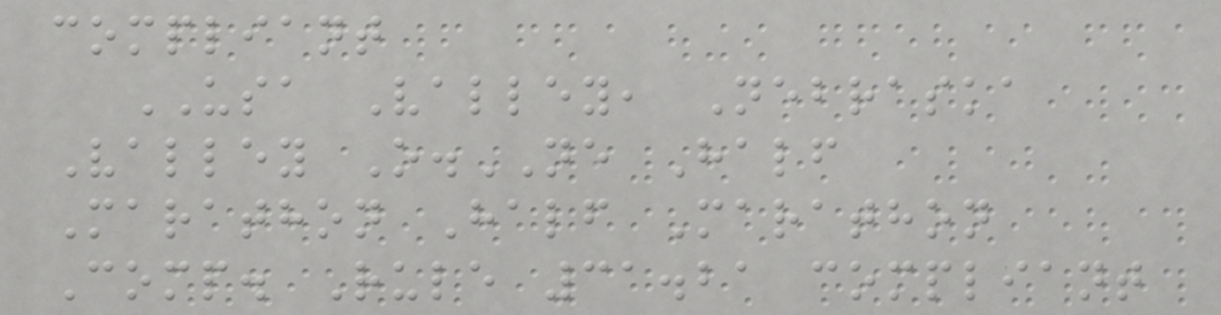compliant
USA Valley, Nebraska
Valley O.NE Half
Marathon Half Marathon
Comp. Rule 31.21 compliant
